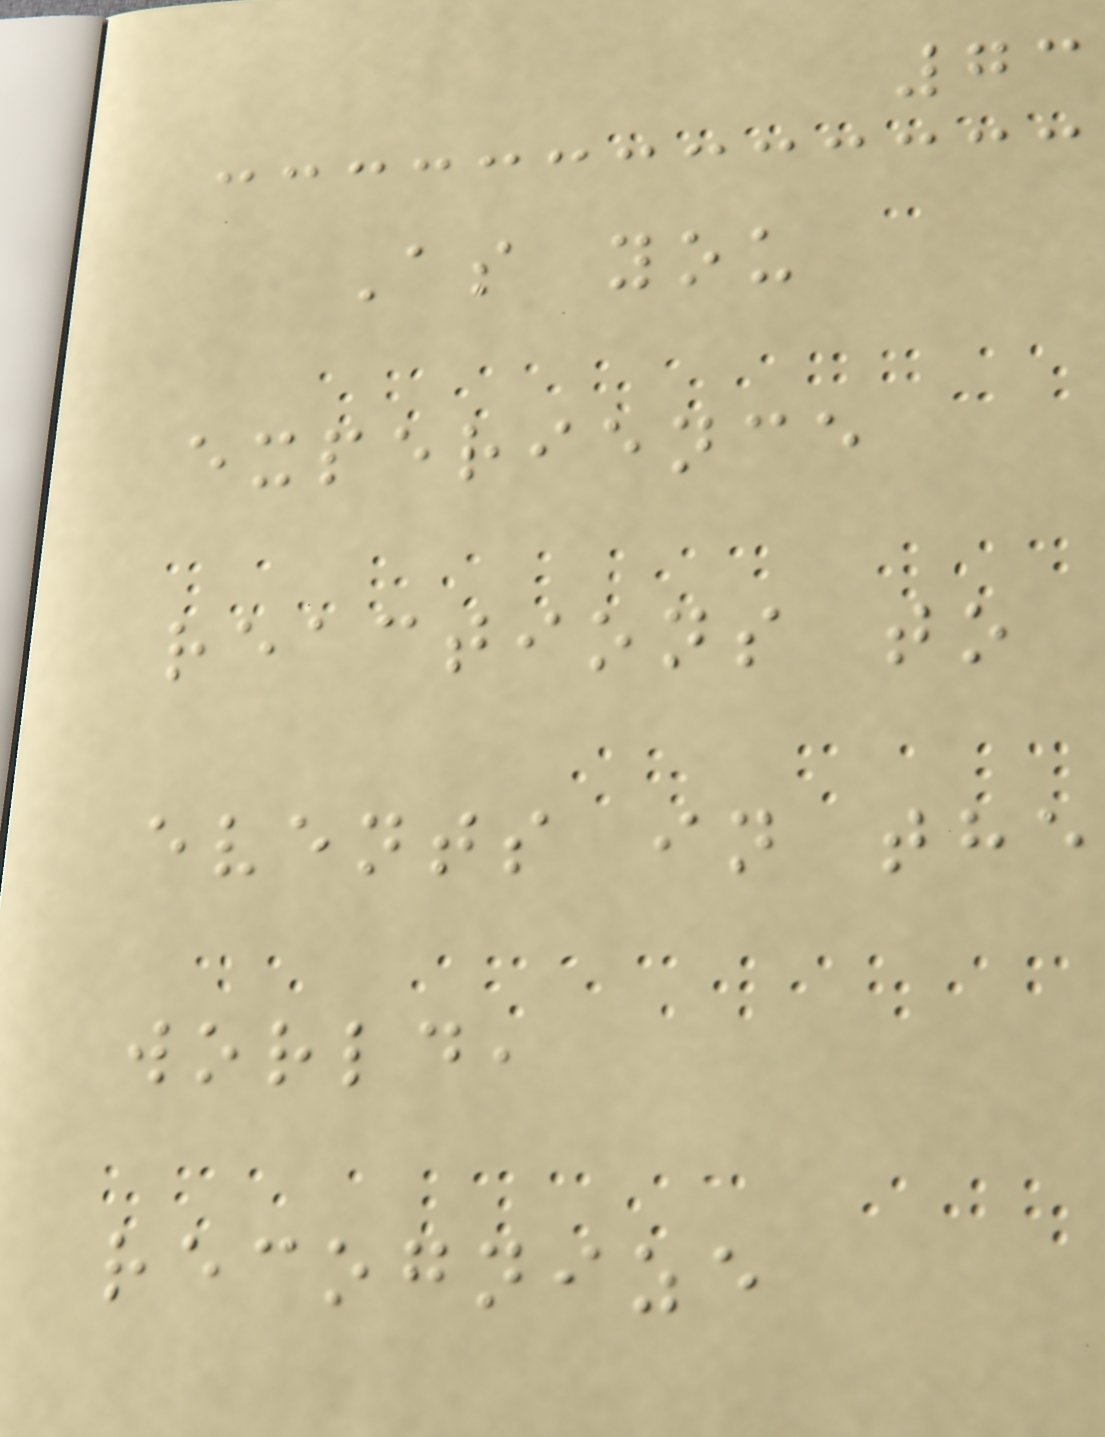73
As you
experience
reactions to
events in the
world,
recognize
